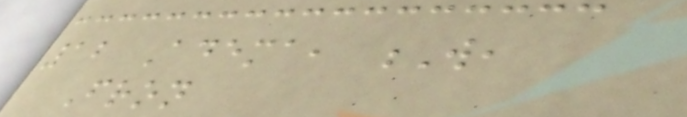12 Adema, W,
Fron
